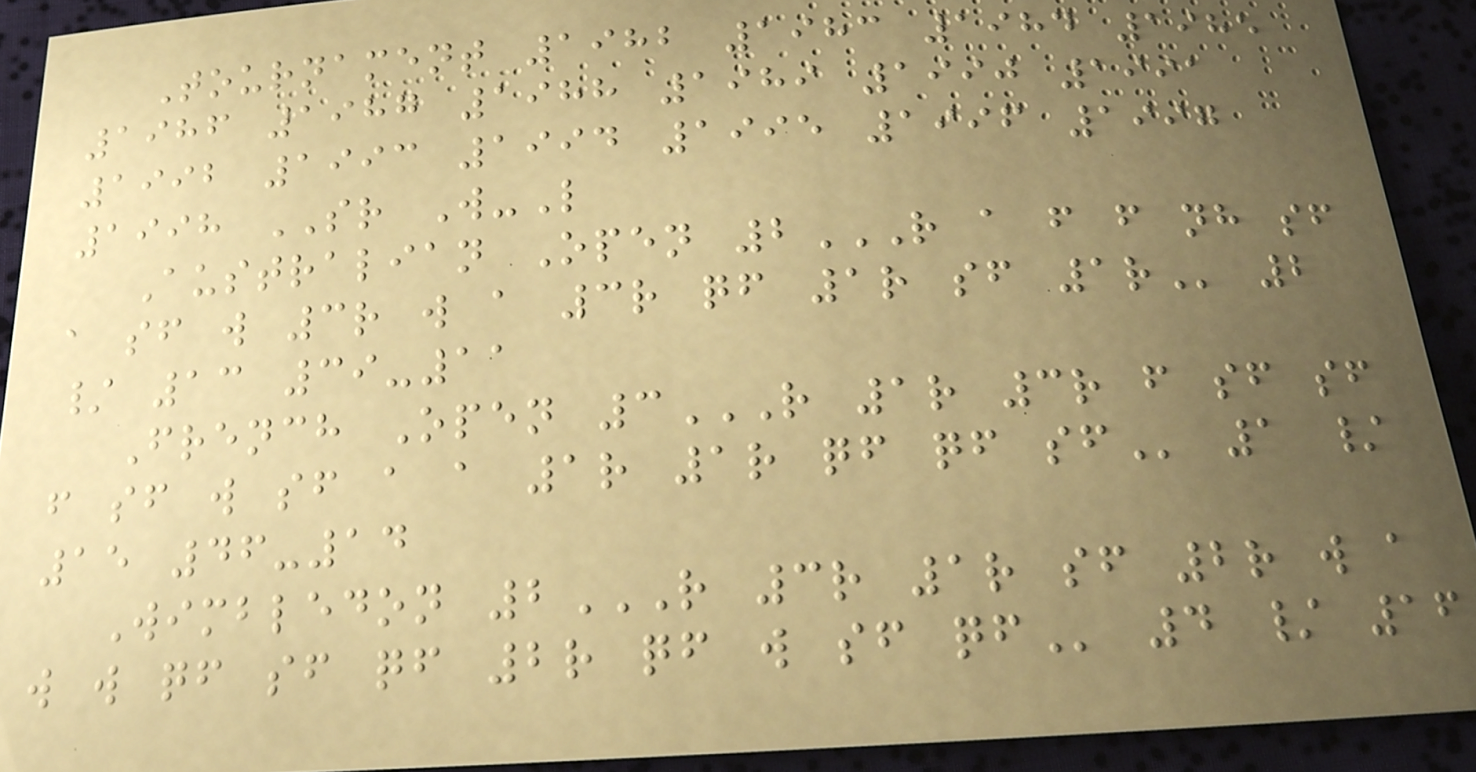Tournament 1982 1983 1984 1985
1986 1987 1988 1989 1990 1991
1992 1993 1994 1995 1996 1997
1998 SR W-L
Australian Open 2R A F F NH SF
A SF W 3R W A 3R QF 1R SF 1R 2
/ 13 39-11
French Open 3R 1R 3R F SF SF
F SF W SF A A 1R 1R QF QF SF 1 /
15 46-14
Wimbledon 2R 3R 1R SF 2R W A
W W QF SF QF 2R QF W SF QF 4 / 16
